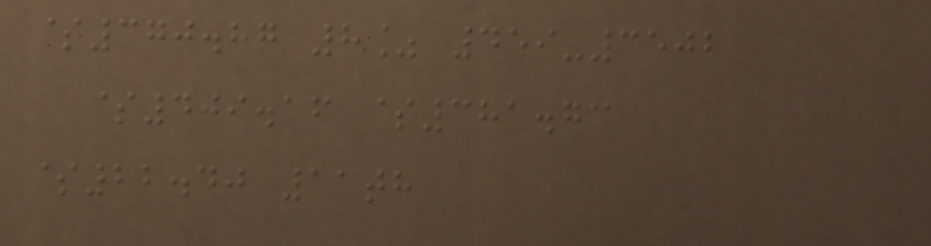$370.87 8% 459-3502
$409.16 $381.73
$22.40 11th
